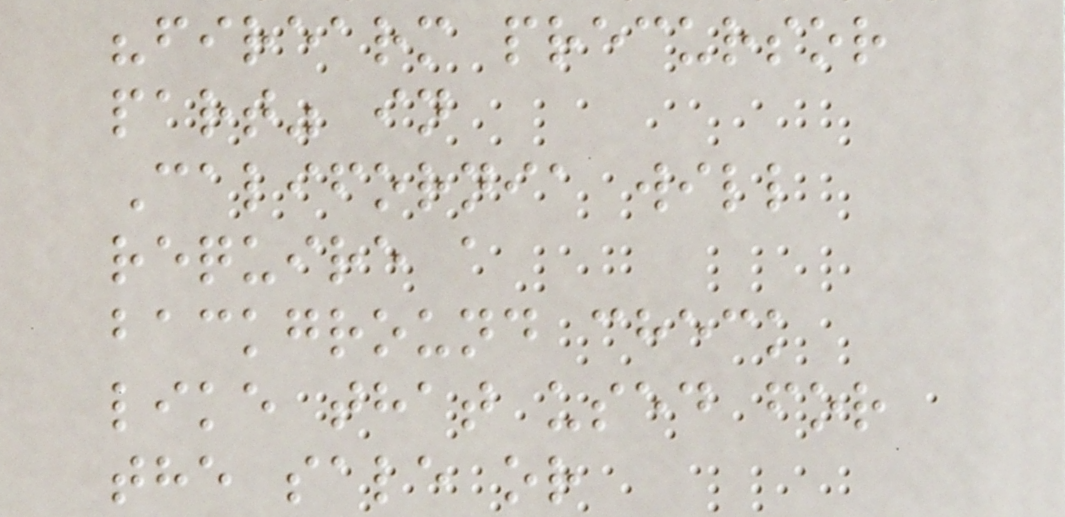"firearm precursor
part" in
California will
require a
background check
like that used for
the sale or
